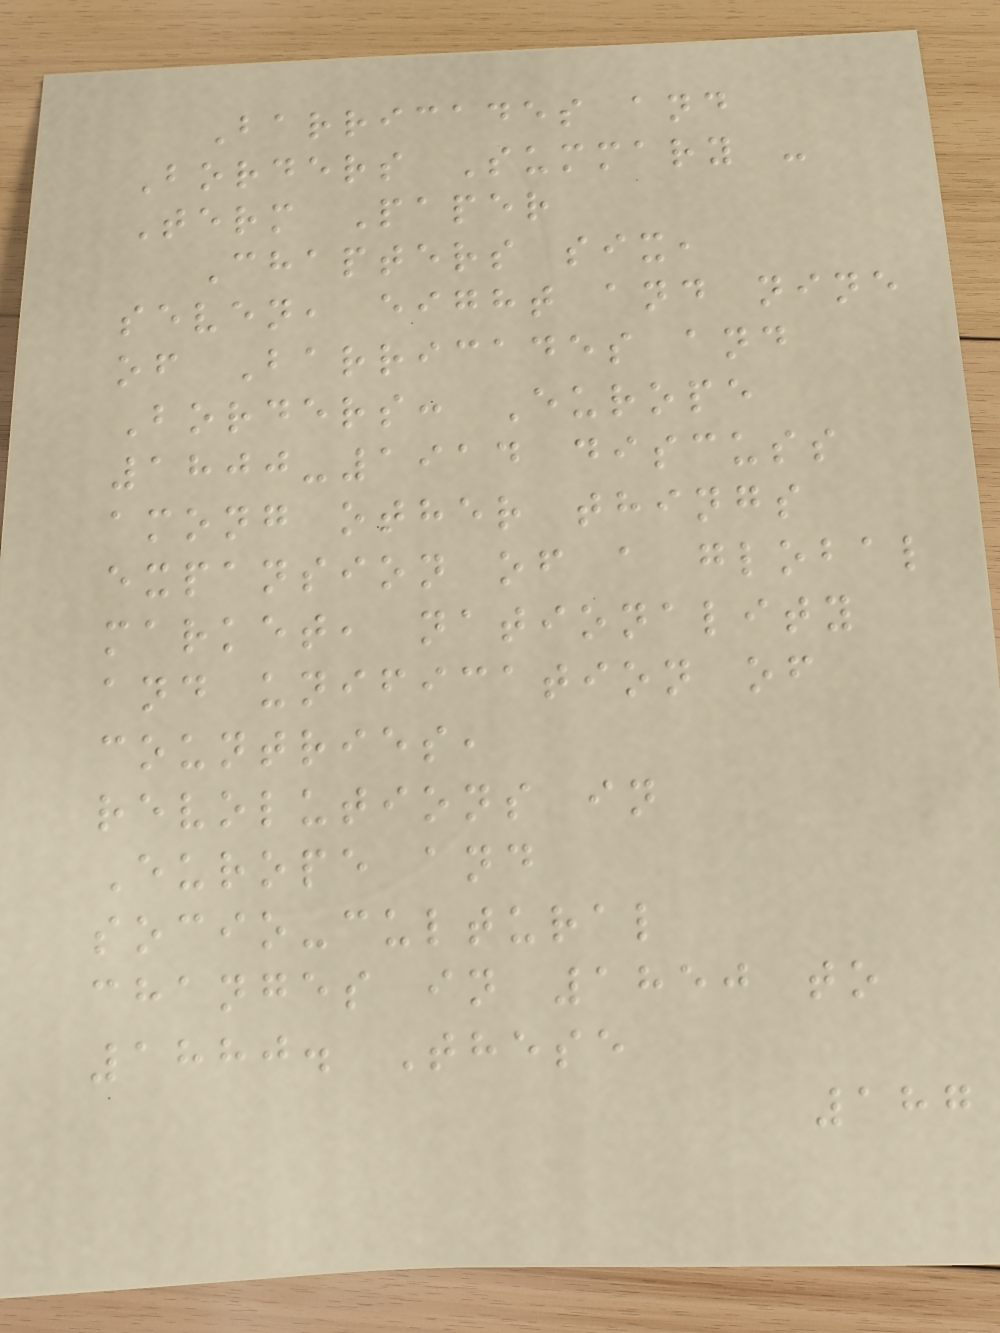Barricades and
Borders Summary -
Term Paper
Chapters six,
seven, eight and nine
of Barricades and
Borders: Europe
1800-1914 discuss
among other things
expansion of a global
market, nationality
and unification of
countries,
revolutions in
Europe and
socio-cultural
changes in 1850 to
1880. These
187
